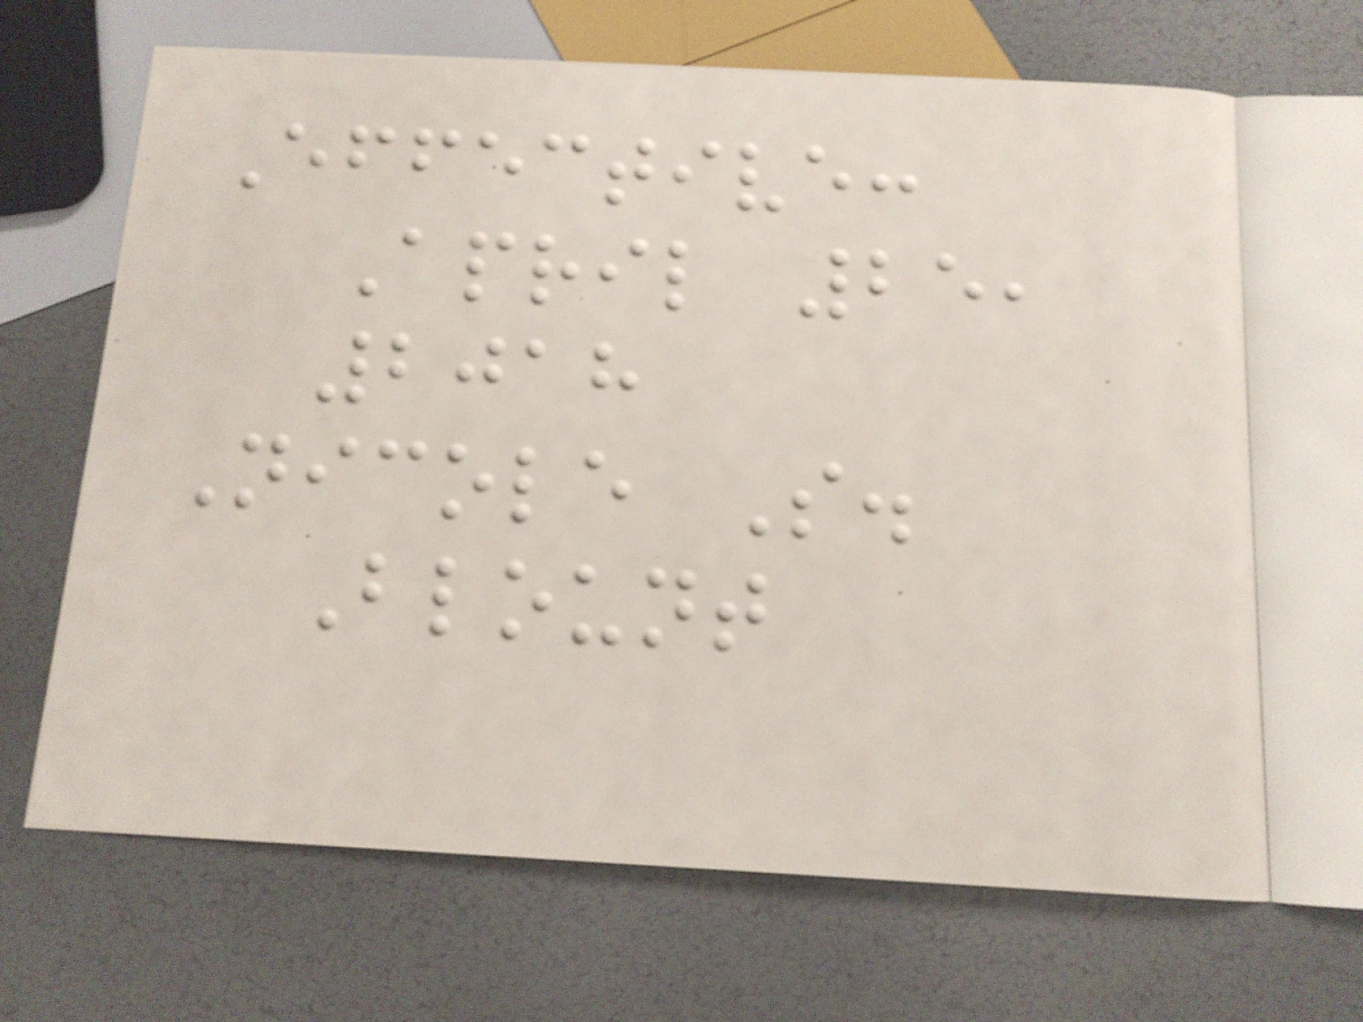Effective:
April 25,
2018
Nicole S.
Blount
